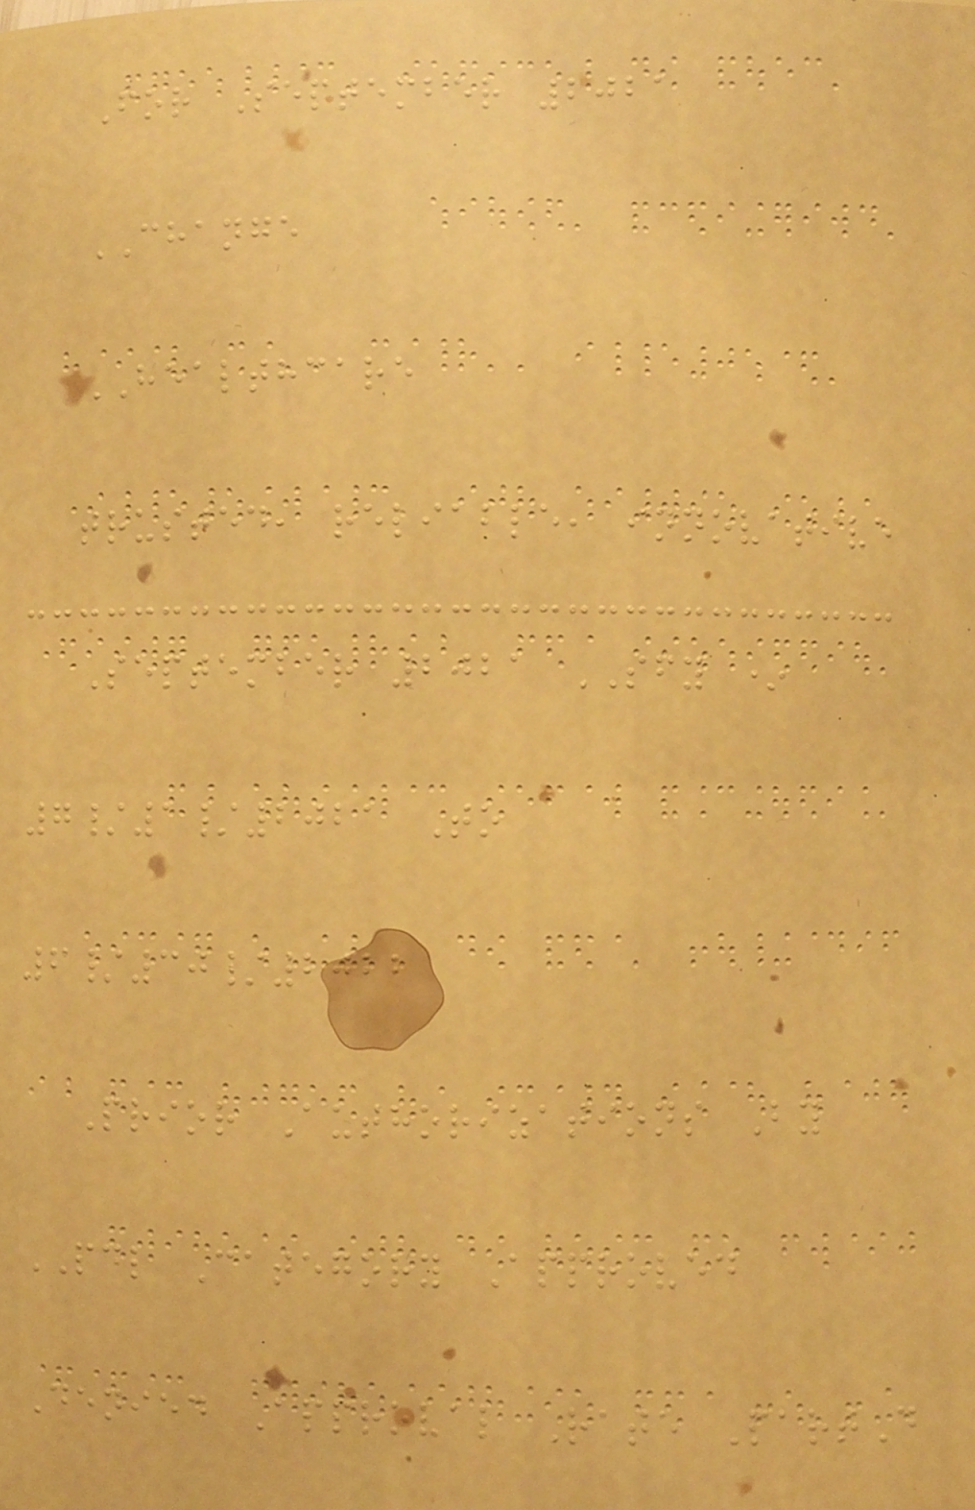For September 2021
CHANGE
HEALTHCARE
trusted, reliable, innovative
September 2021 SFY *
7/1/2021 To
6/30/2022
Prior Authorizations By
PDL Category Approved
Denied Approval Rate PartD
